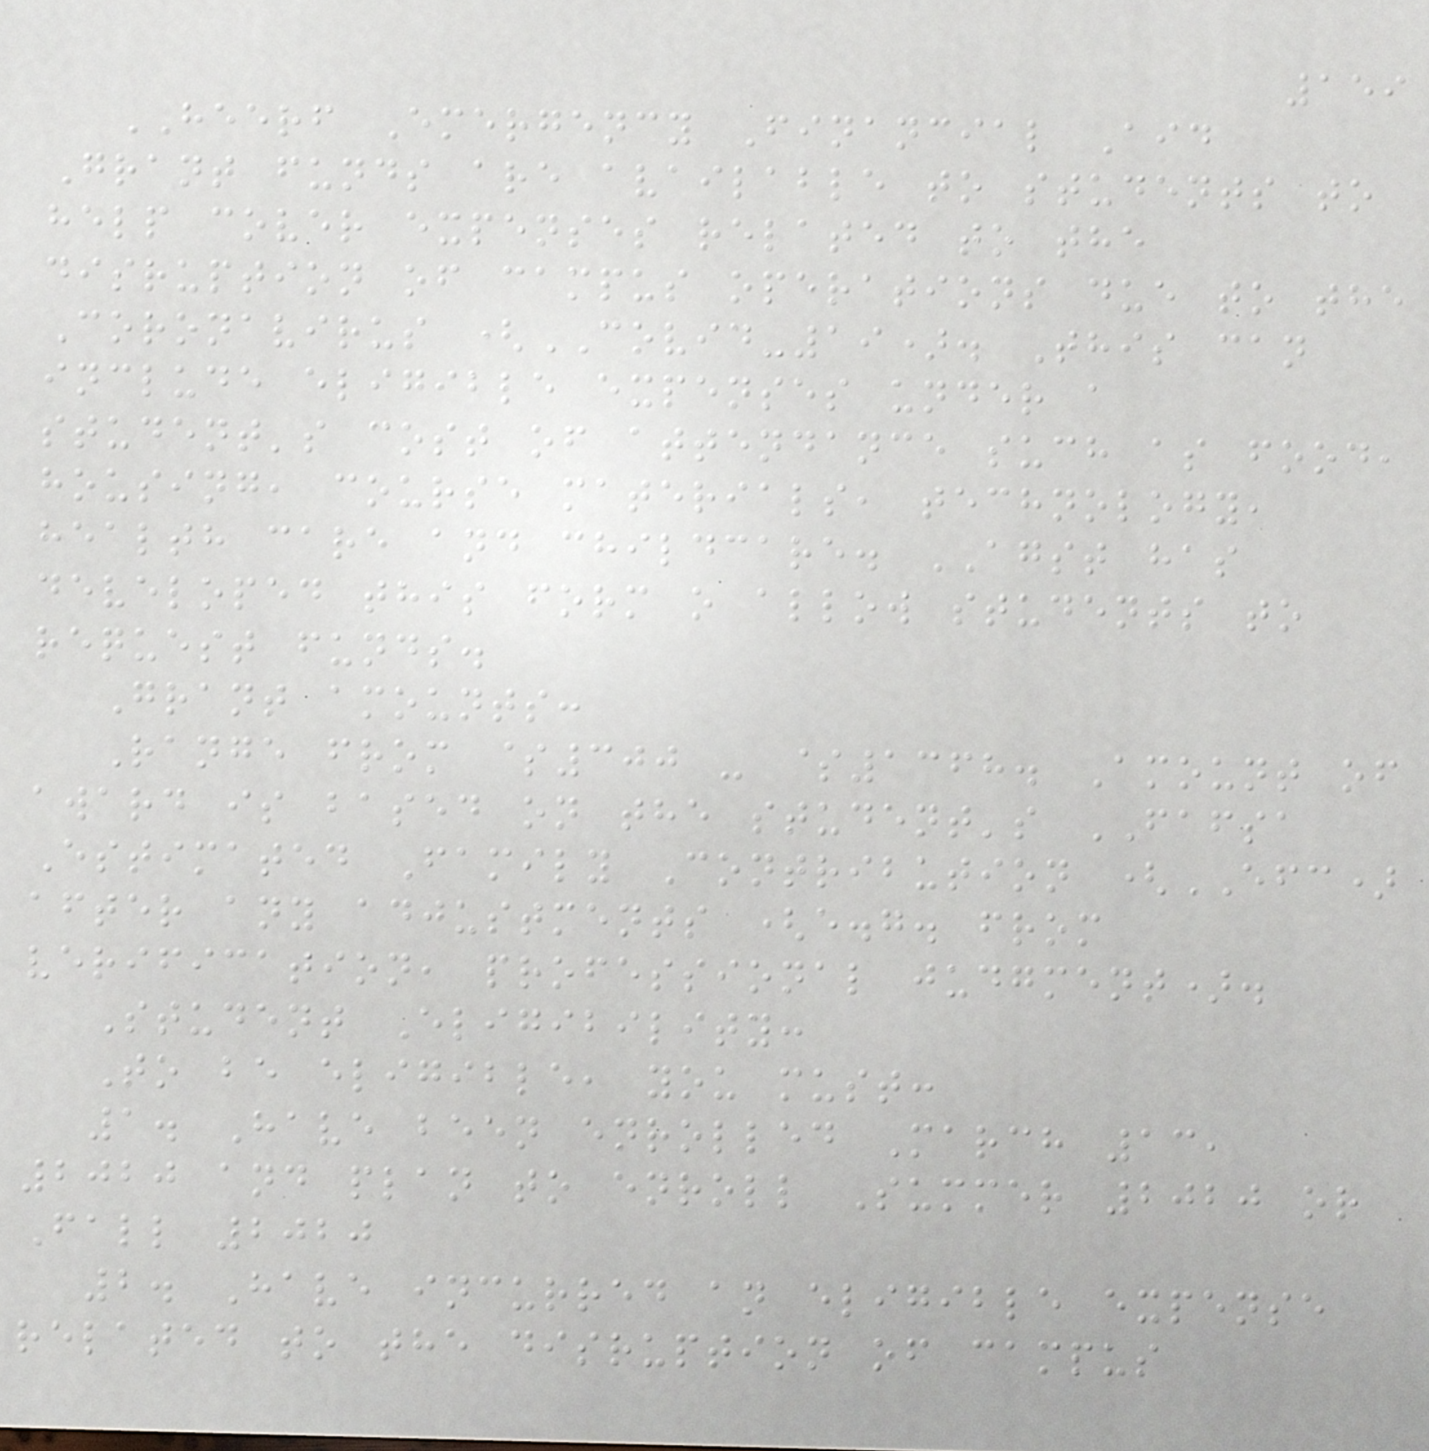159
HEERF Emergency Financial Aid
Grant funds are available to students to
help cover expenses related to the
disruption of campus operations due to the
Coronavirus (COVID-19). This can
include eligible expenses under a
student's cost of attendance such as food,
housing, course materials, technology,
health care and childcare. AGST has
developed this form o allow students to
request funds.
Grant amounts:
Range from $300 - $1368. Amount of
award is based on the student's FAFSA
Estimated Family Contribution (EFC)
after any adjustments (e.g. from
verification, professional judgment).
Student Eligibility:
To be eligible, you must:
1. Have been enrolled March 13,
2020 and plan to enroll Summer 2020 or
Fall 2020
2. Have incurred an eligible expense
related to the disruption of campus
